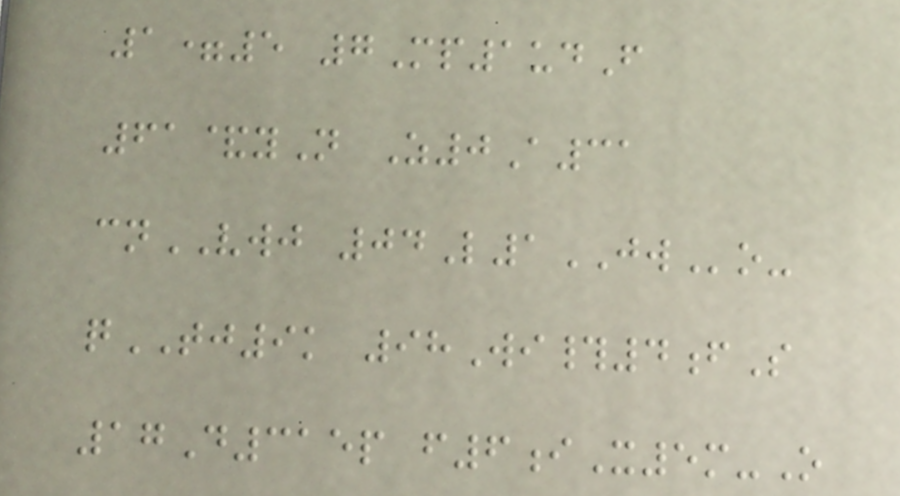1=5 7Mp1udF
61&yN Z0A31
cnVWJ 04L1JWo-
qTJ9k 98Wi#4fS
17D315p f6iX5m-O
